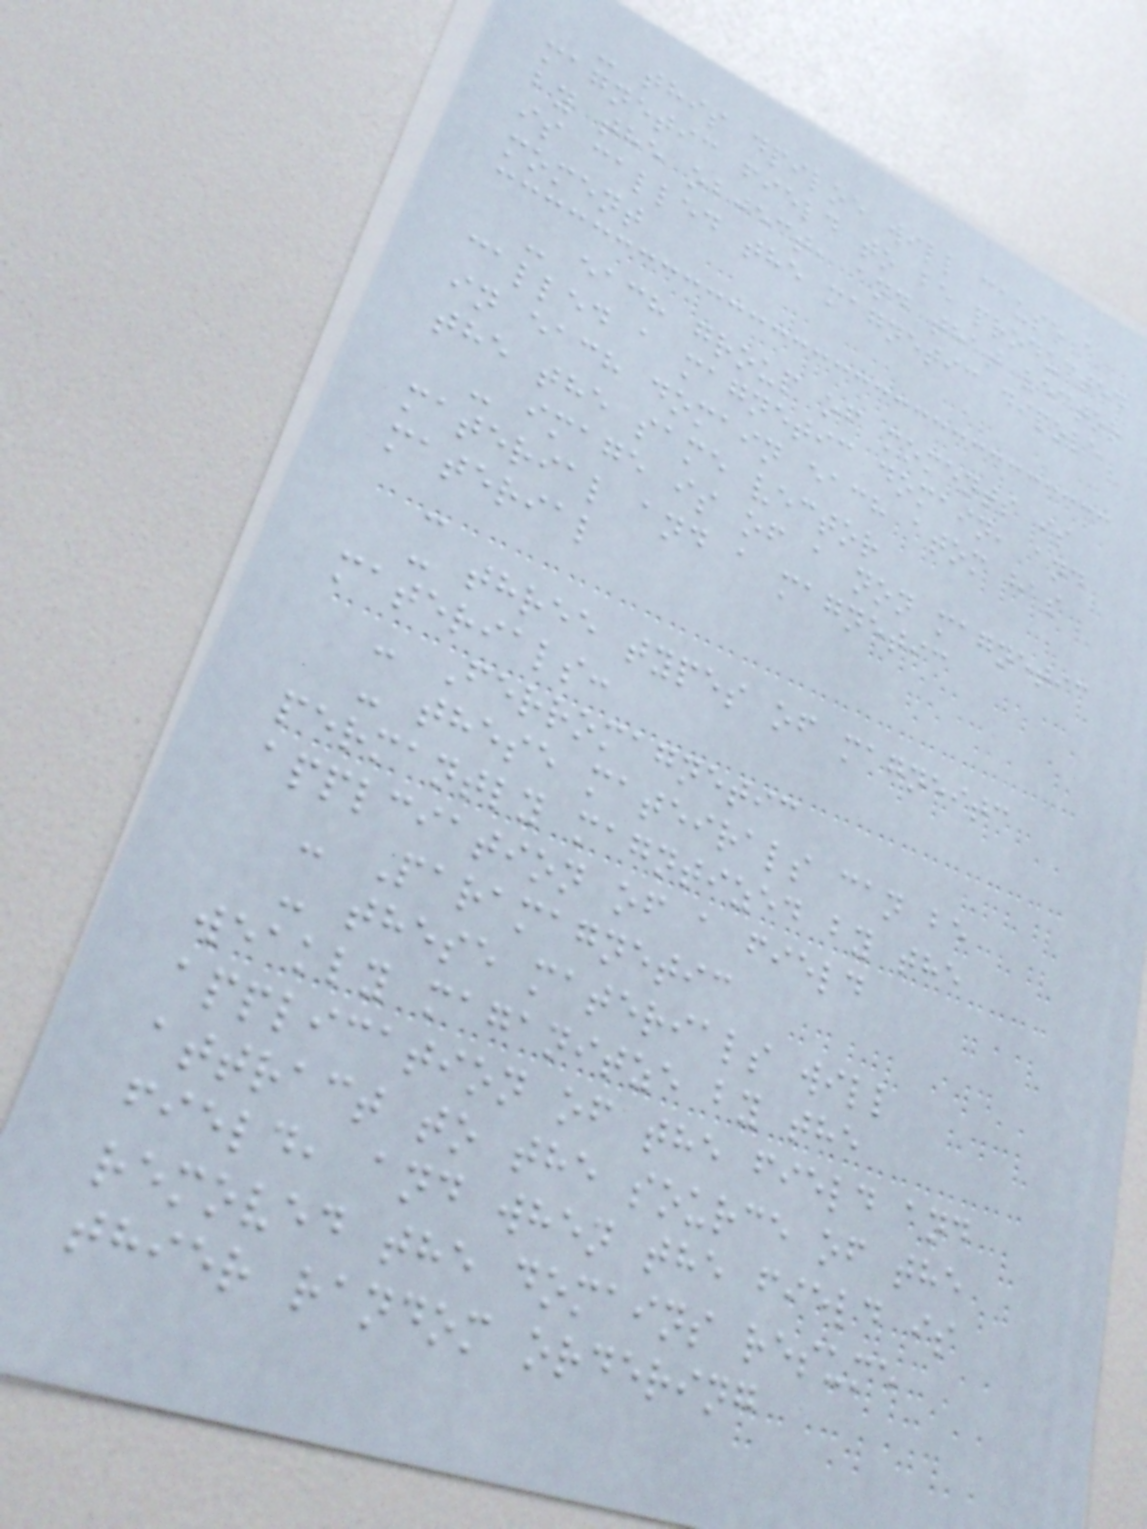- this dpiloe will cause a
magnetic field to be producted
by the object, and that vector
is called the magnetic dipole
moment
- each group of moments is
called a magnetic domain, and
in each domain each atom has
the the same vector
- image is of a non magnetic
material and a magnetic
material
-
- three types of magneitc
materials:
- Ferromagnetic
- these mateirals can be
permantly magntized by the
applciation of a field
- Paramagnetic
- these materials will
weakly maganitze by the
application of the field and
attract to the source of the
field, and when the field is
removed the domains resume
thier random ordering
